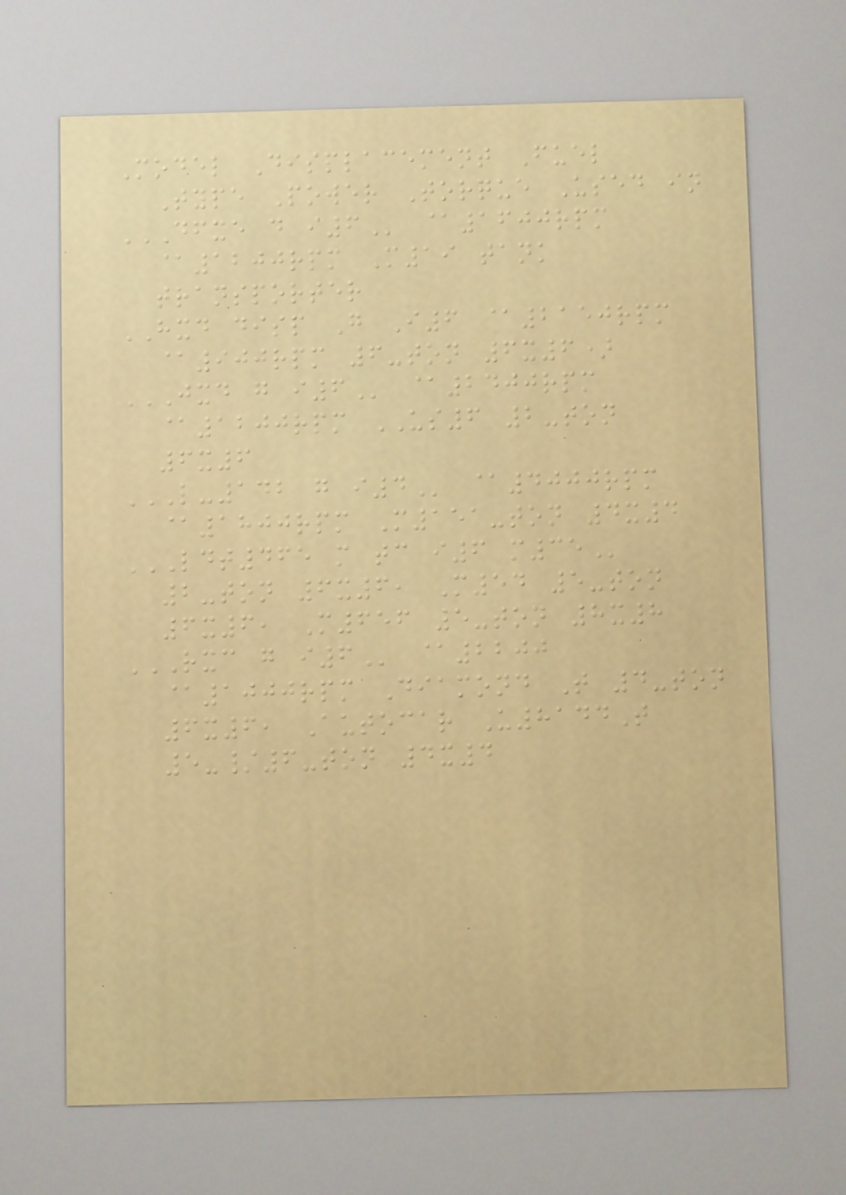Model Displacement Fuel
Type Power Torque Used in
DFXE D I6 @1600rpm
@1200rpm M19 tank
transporter
HXD disp G I6 @2150rpm
@900rpm 6-ton 6x6)
JXD G I6 @2400rpm
@1200rpm US6 2-ton
6x6
L-142 G I4 @4000rpm
@1800rpm M151-ton 4x4
LDT465 M TC I6 M35
2-ton 6x6, M54 5-ton
6x6, M656 5-ton 8x8
RXC G I6 @2200
@1000rpm Diamond T 4-ton
6x6, Autocar U8144T
5-/6-ton 4x4
